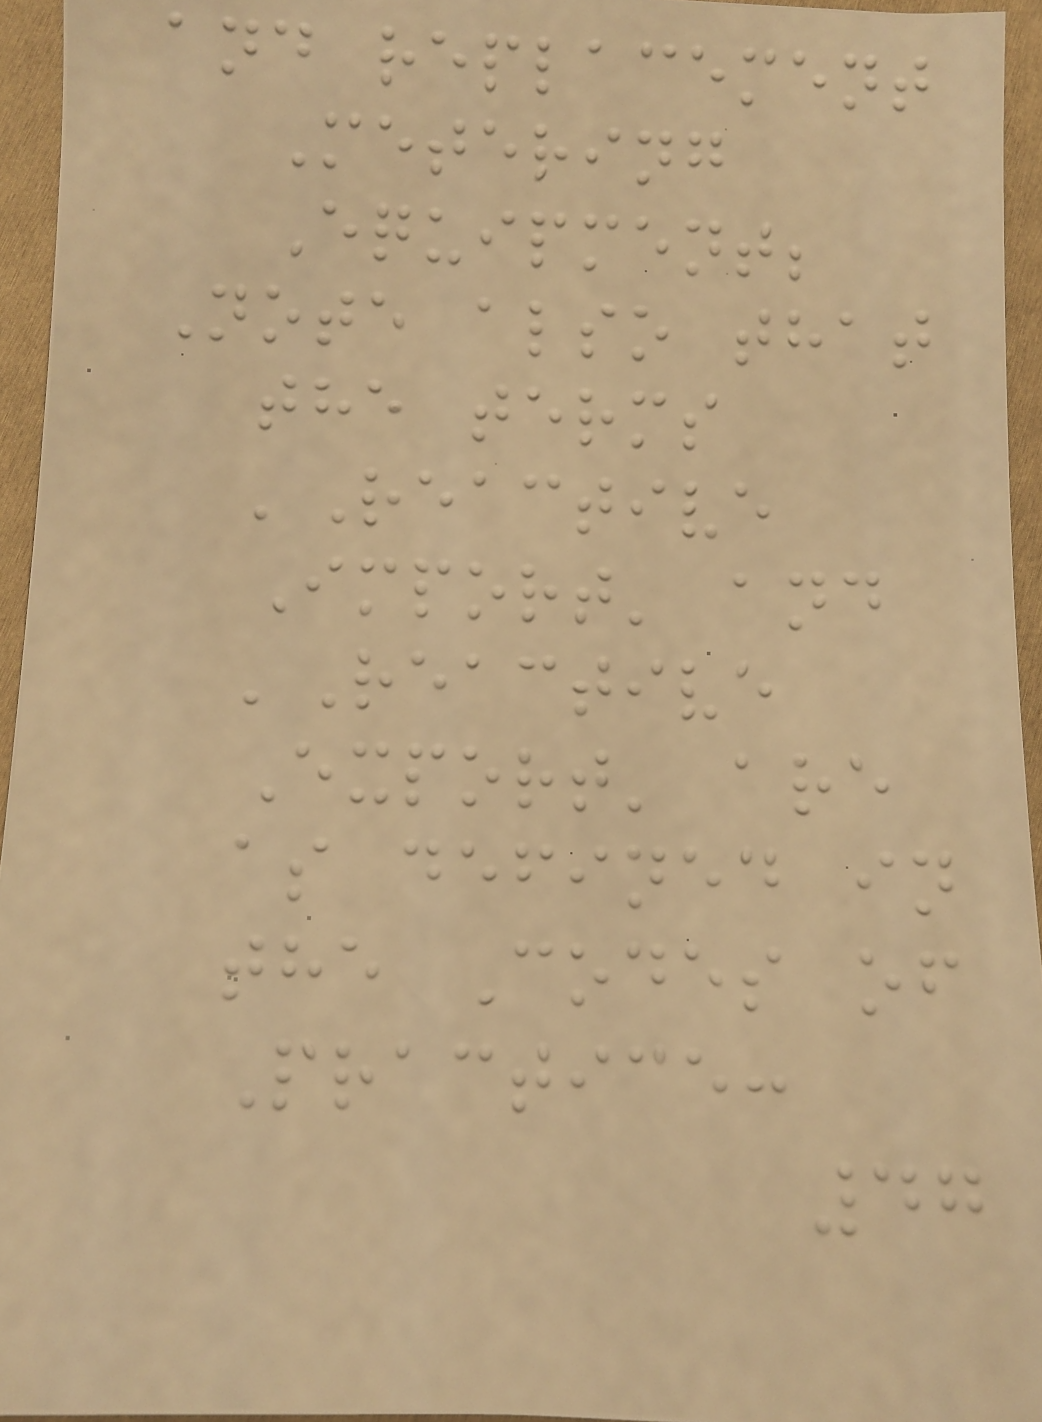and replacement
Metering
Equipment;
Note also that
the terms
'Reactive
Import' and
'Reactive
Export' are
as defined in
the Codes of
Practice:
47
